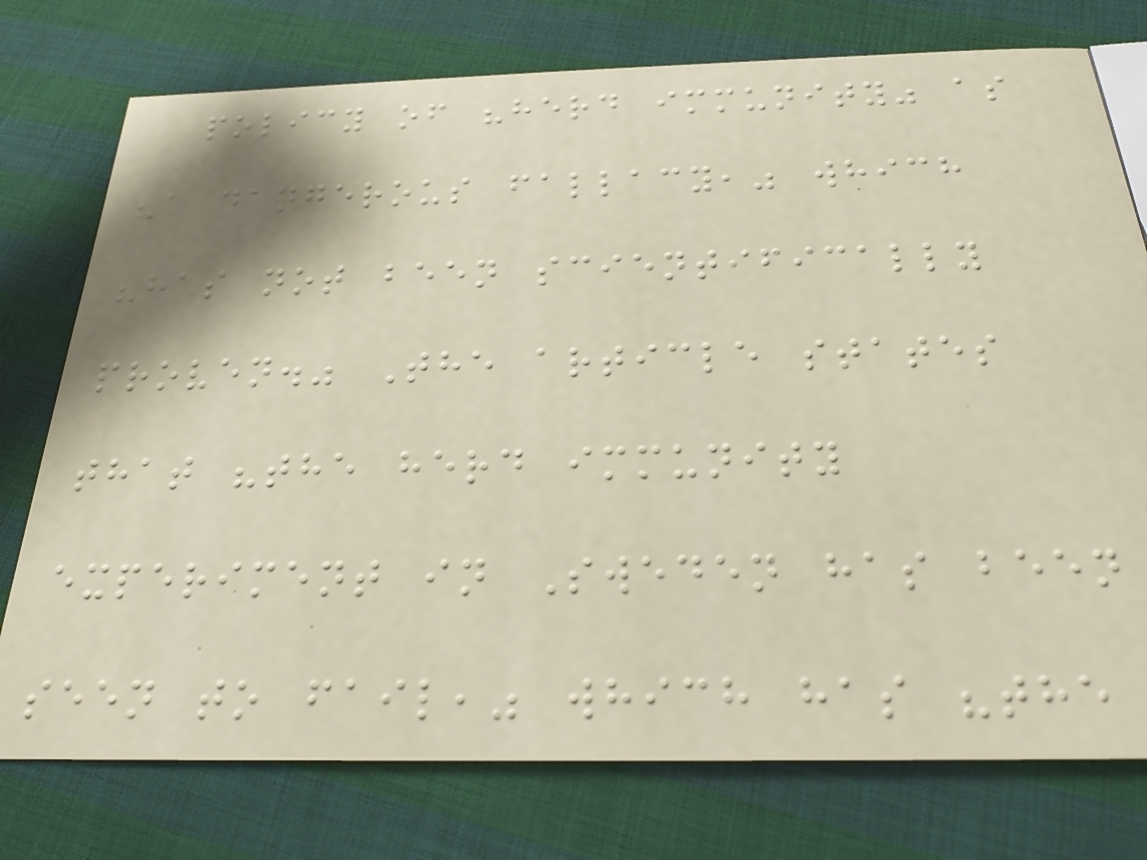policy of "herd immunity" as
"a dangerous fallacy," which
"has not been scientifically
proven." The article states
that "the herd immunity
experiment in Sweden has been
seen to fail," which has "the
